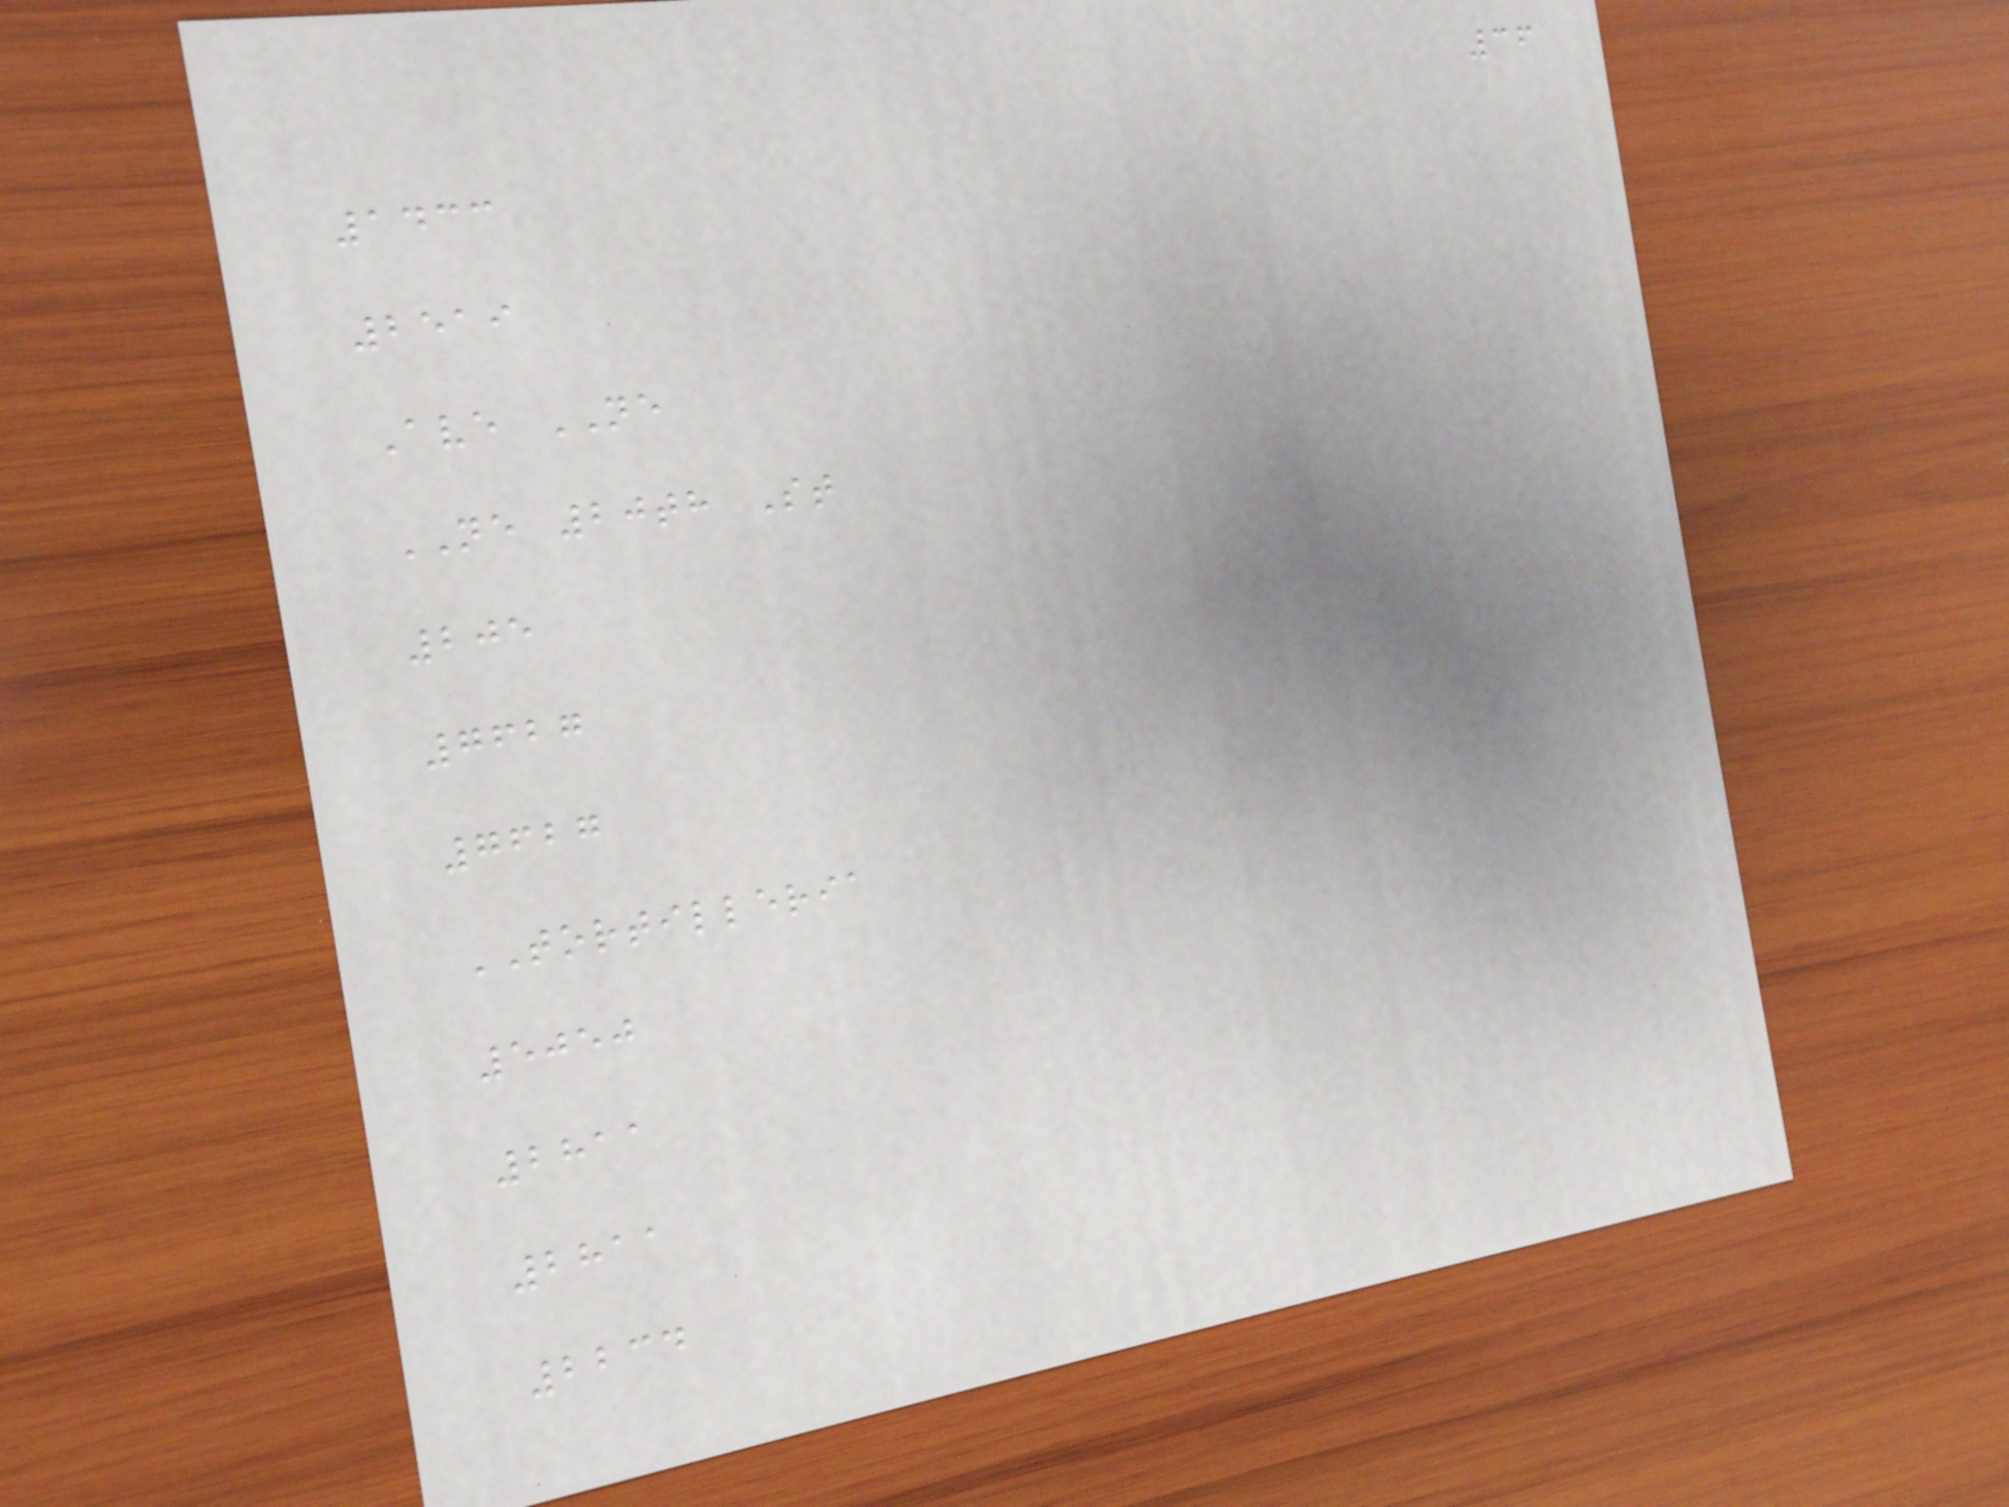36
1433
2519
Ave NE
NE 20th St
205
7627
7627
TORTILLERIA
5050
2811
2811
2234
